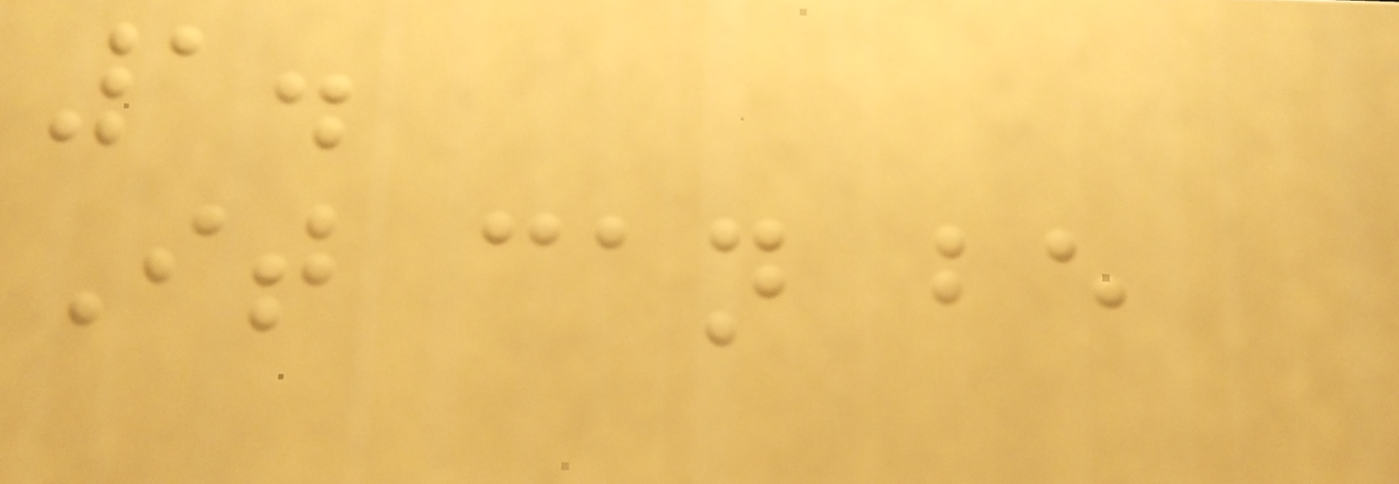1.
It can be
